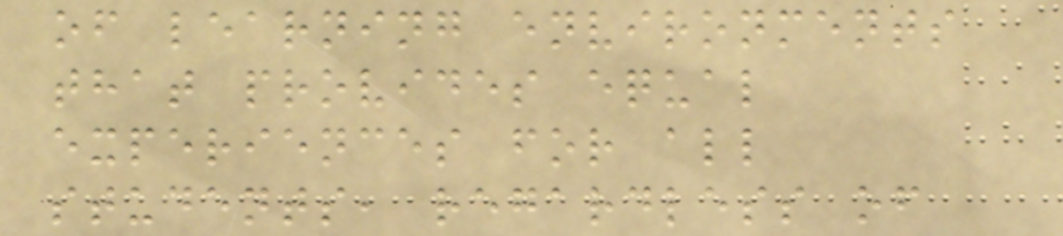of learning environments
that provides equal
experiences for all
students, regardless of
